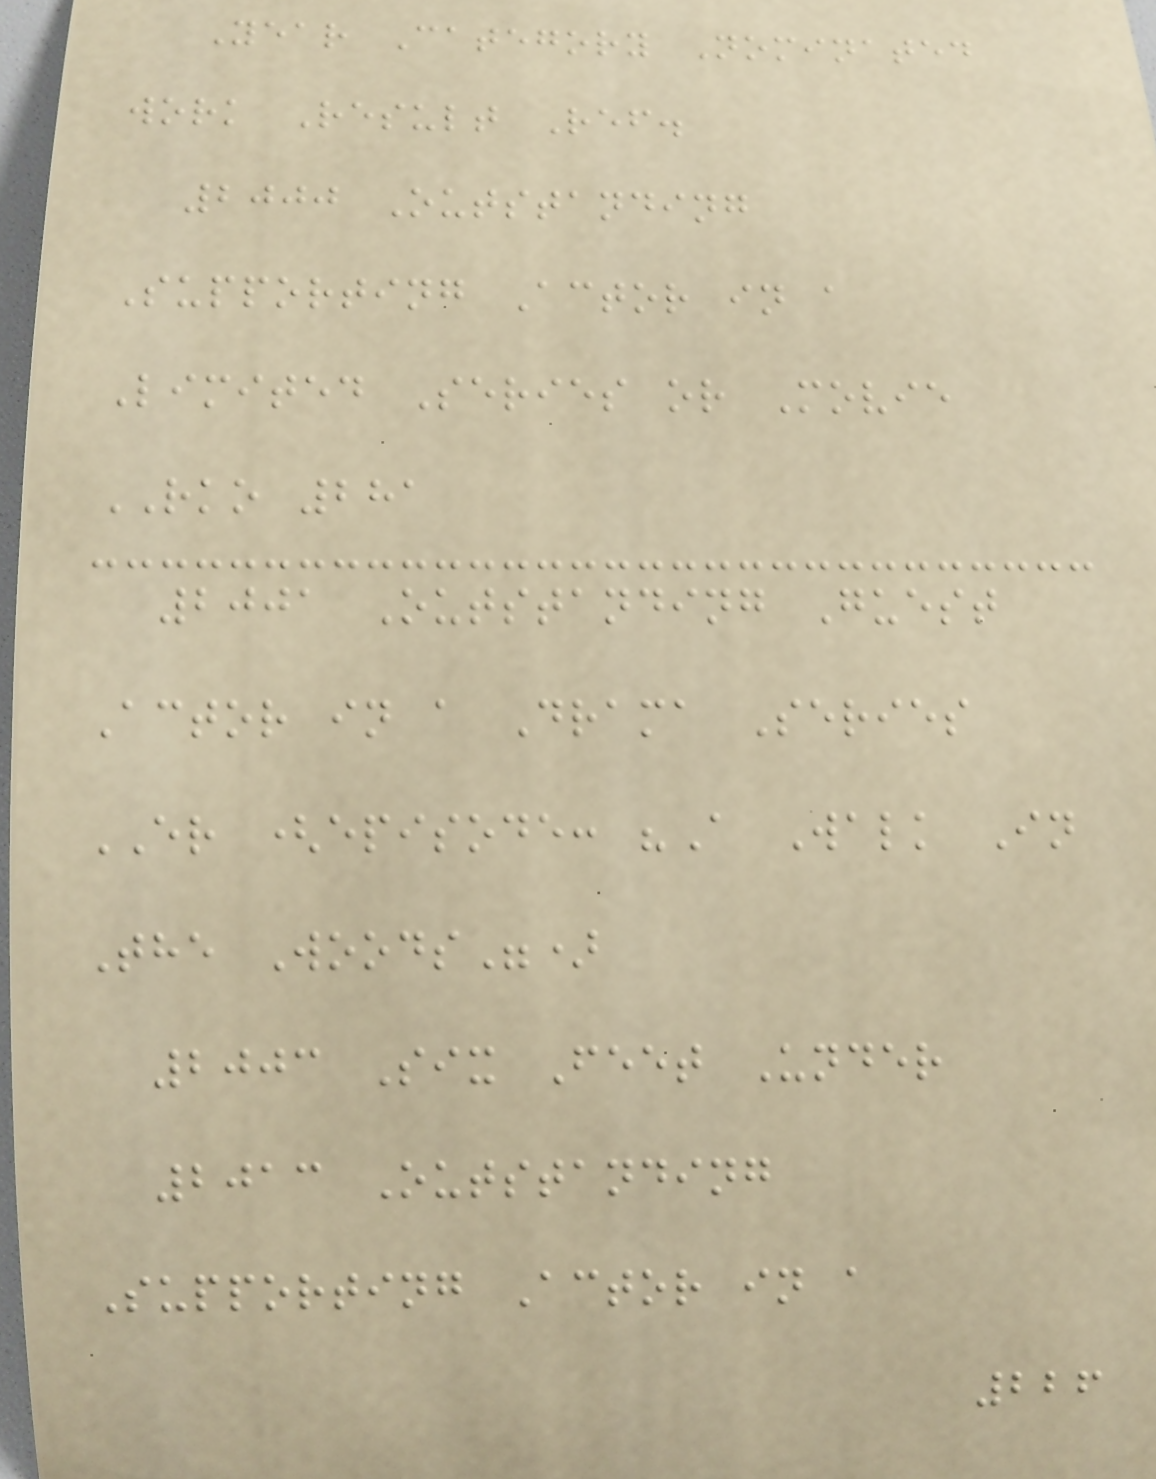Year Category Nominated
work Result Ref.
2000 Outstanding
Supporting Actor in a
Limited Series or Movie
RKO 281
2001 Outstanding Guest
Actor in a Drama Series
ER (episode: "A Walk In
The Woods")
2003 Six Feet Under
2013 Outstanding
Supporting Actor in a
226
